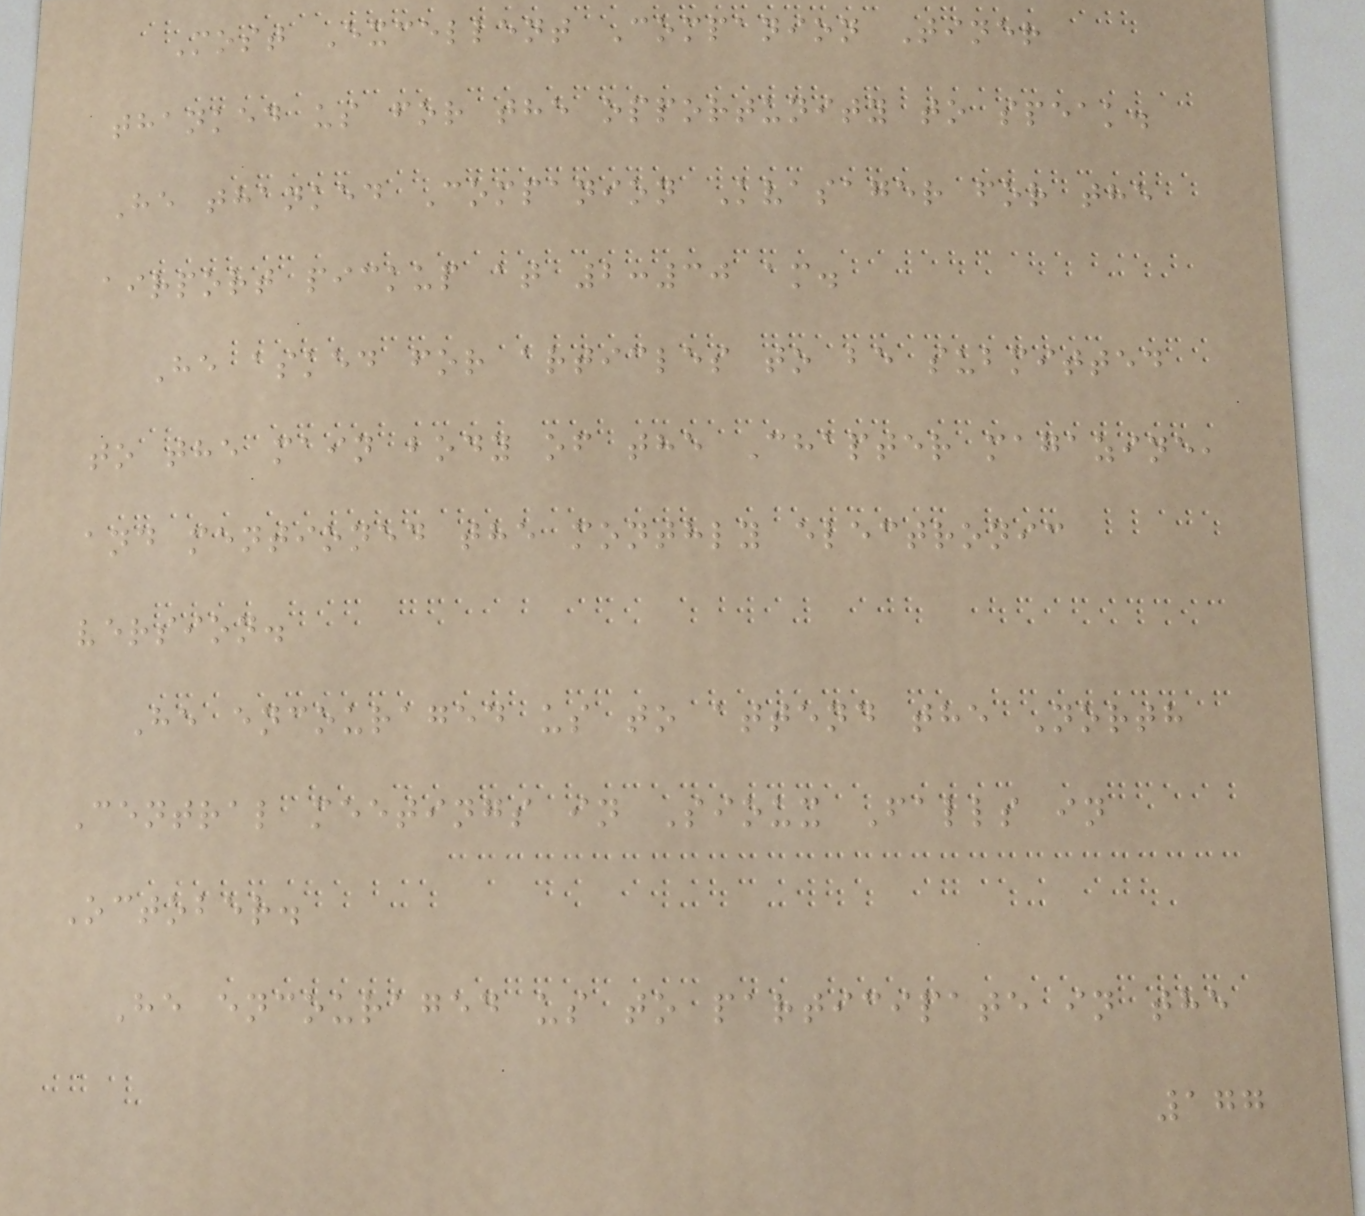Most Excellent Companion Tiner
thanked us for the opportunity to speak.
He thanked Companion Kvasager for the
airport pickup at 2:30 am.
He asked for articles to be submitted
to the main body of the Chapter magazine,
and mentioned the monthly electronic
version.
He encouraged us to attend the North
Central meetings in Sioux Falls in
October.
He encouraged us to participate in the
177
